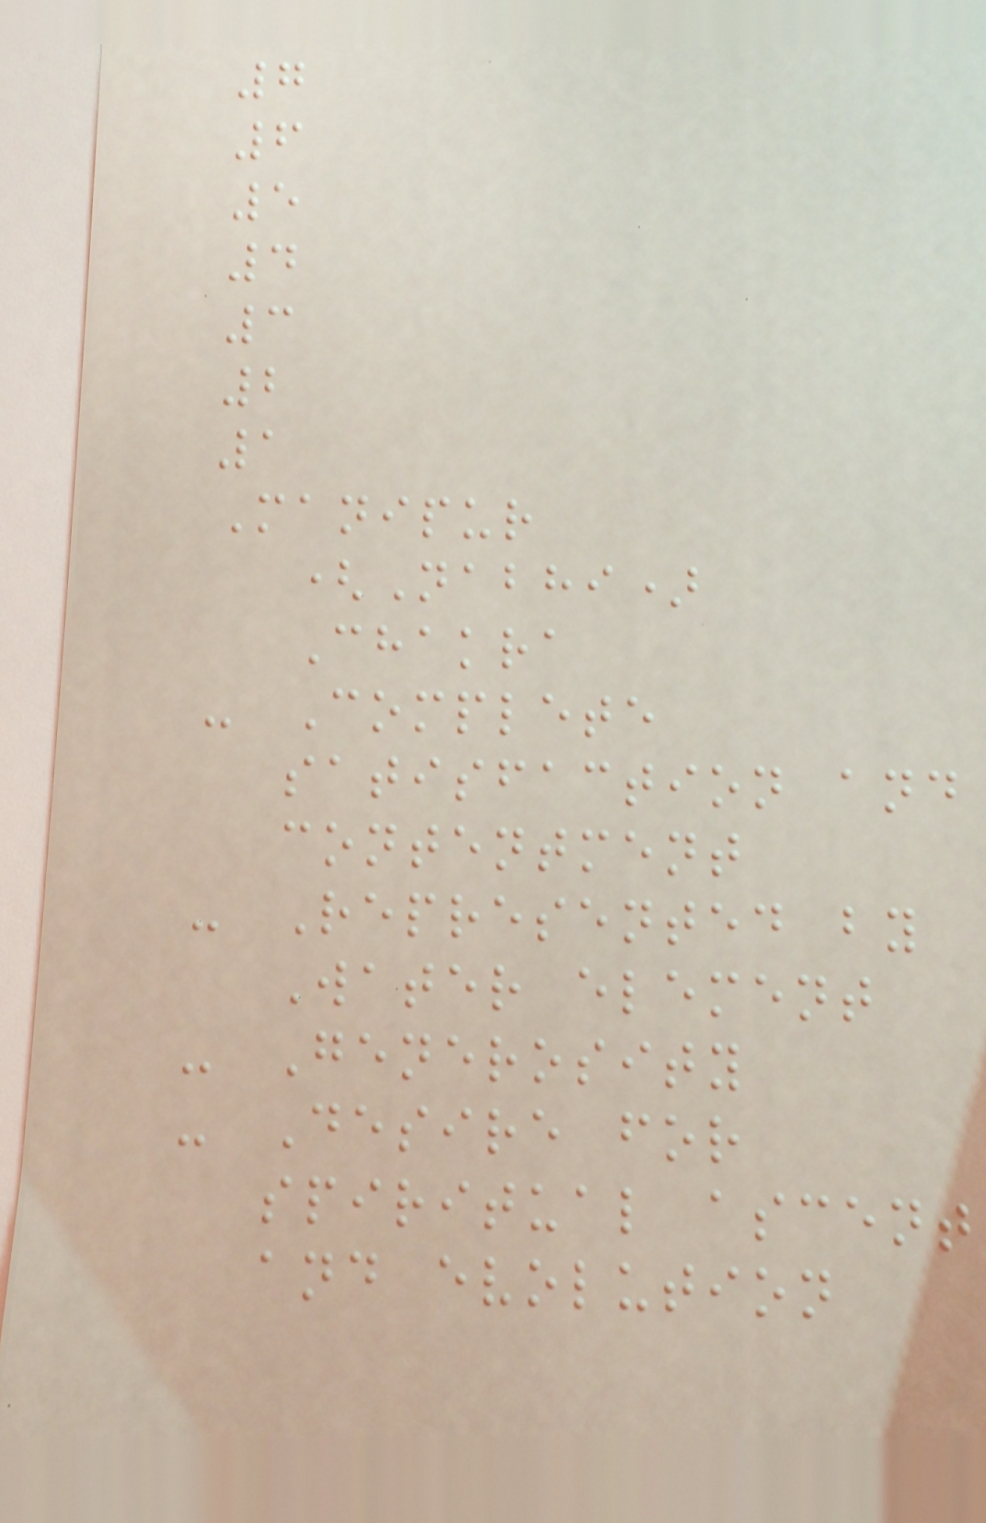7
6
5
4
3
2
1
Manipur
(Nabhi)
Chakra
- Complete
satisfaction and
contentment
- Represented by
Water element
- Generosity
- Desire for
spiritual ascent
and evolution
